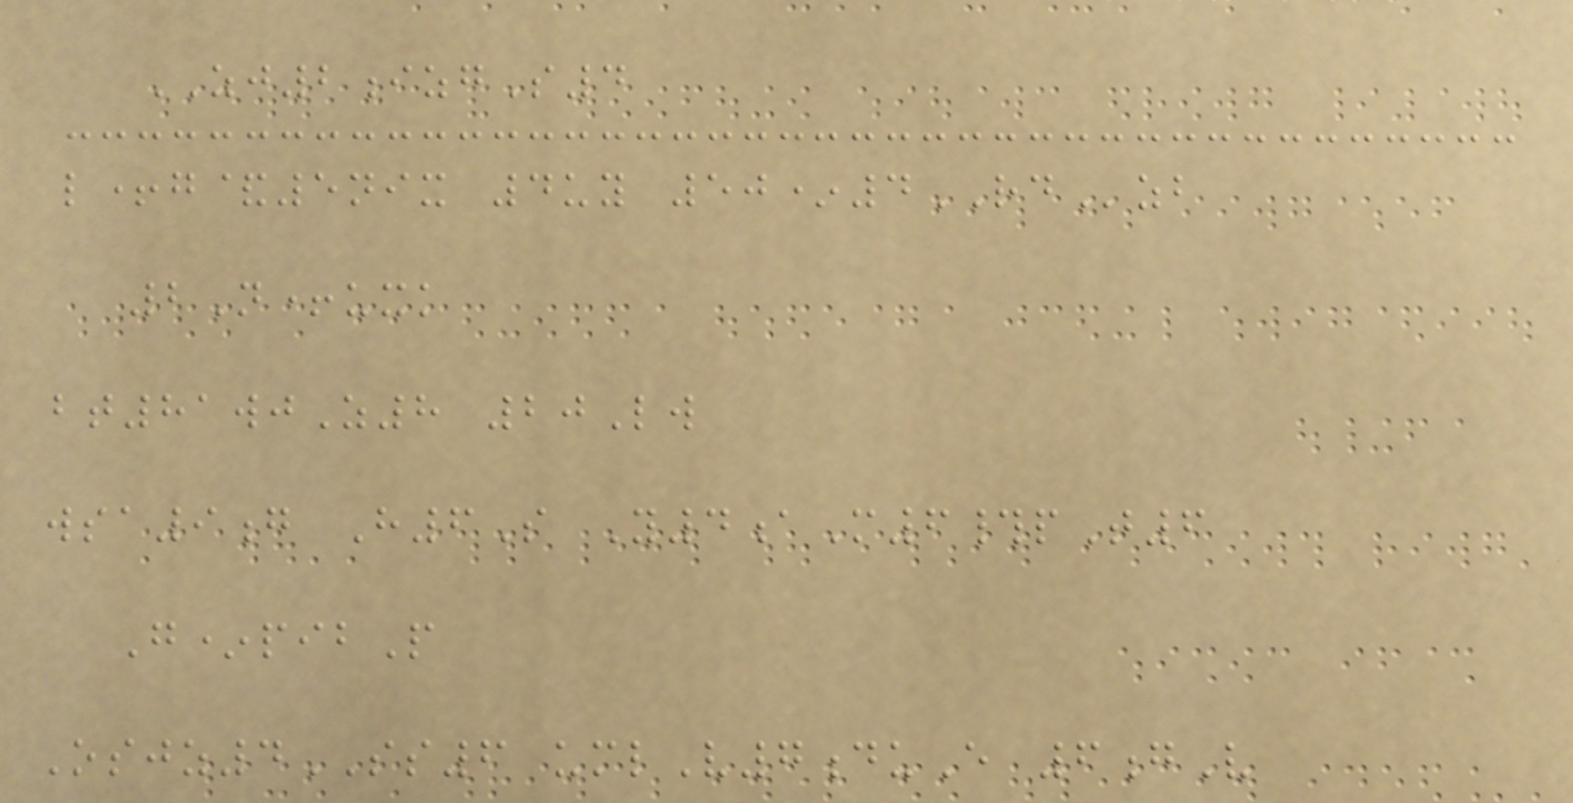ZJ2izgS4
l+g&5nix 4uy 50*4RDzb
2N+uxk
bt81wjZ8 20Lw
wsa9g H6S Y4aM6#pT6
G*pibP
Osjz4SS6 umlV7duE 6gV
